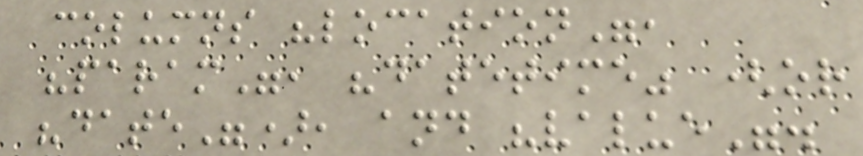columns "location",
"param", "datetime" (or
"date"), and "value".
